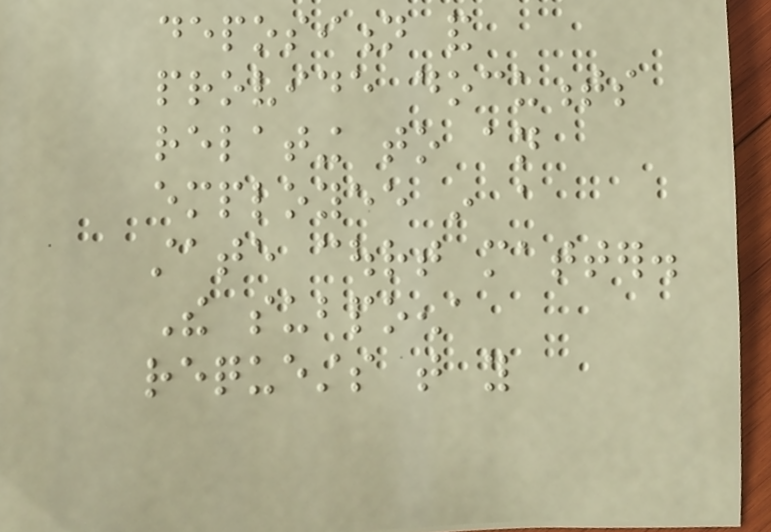deposition and
provide documents
relating to an
employee in a
state court matter.
The subpoena
requests that you
